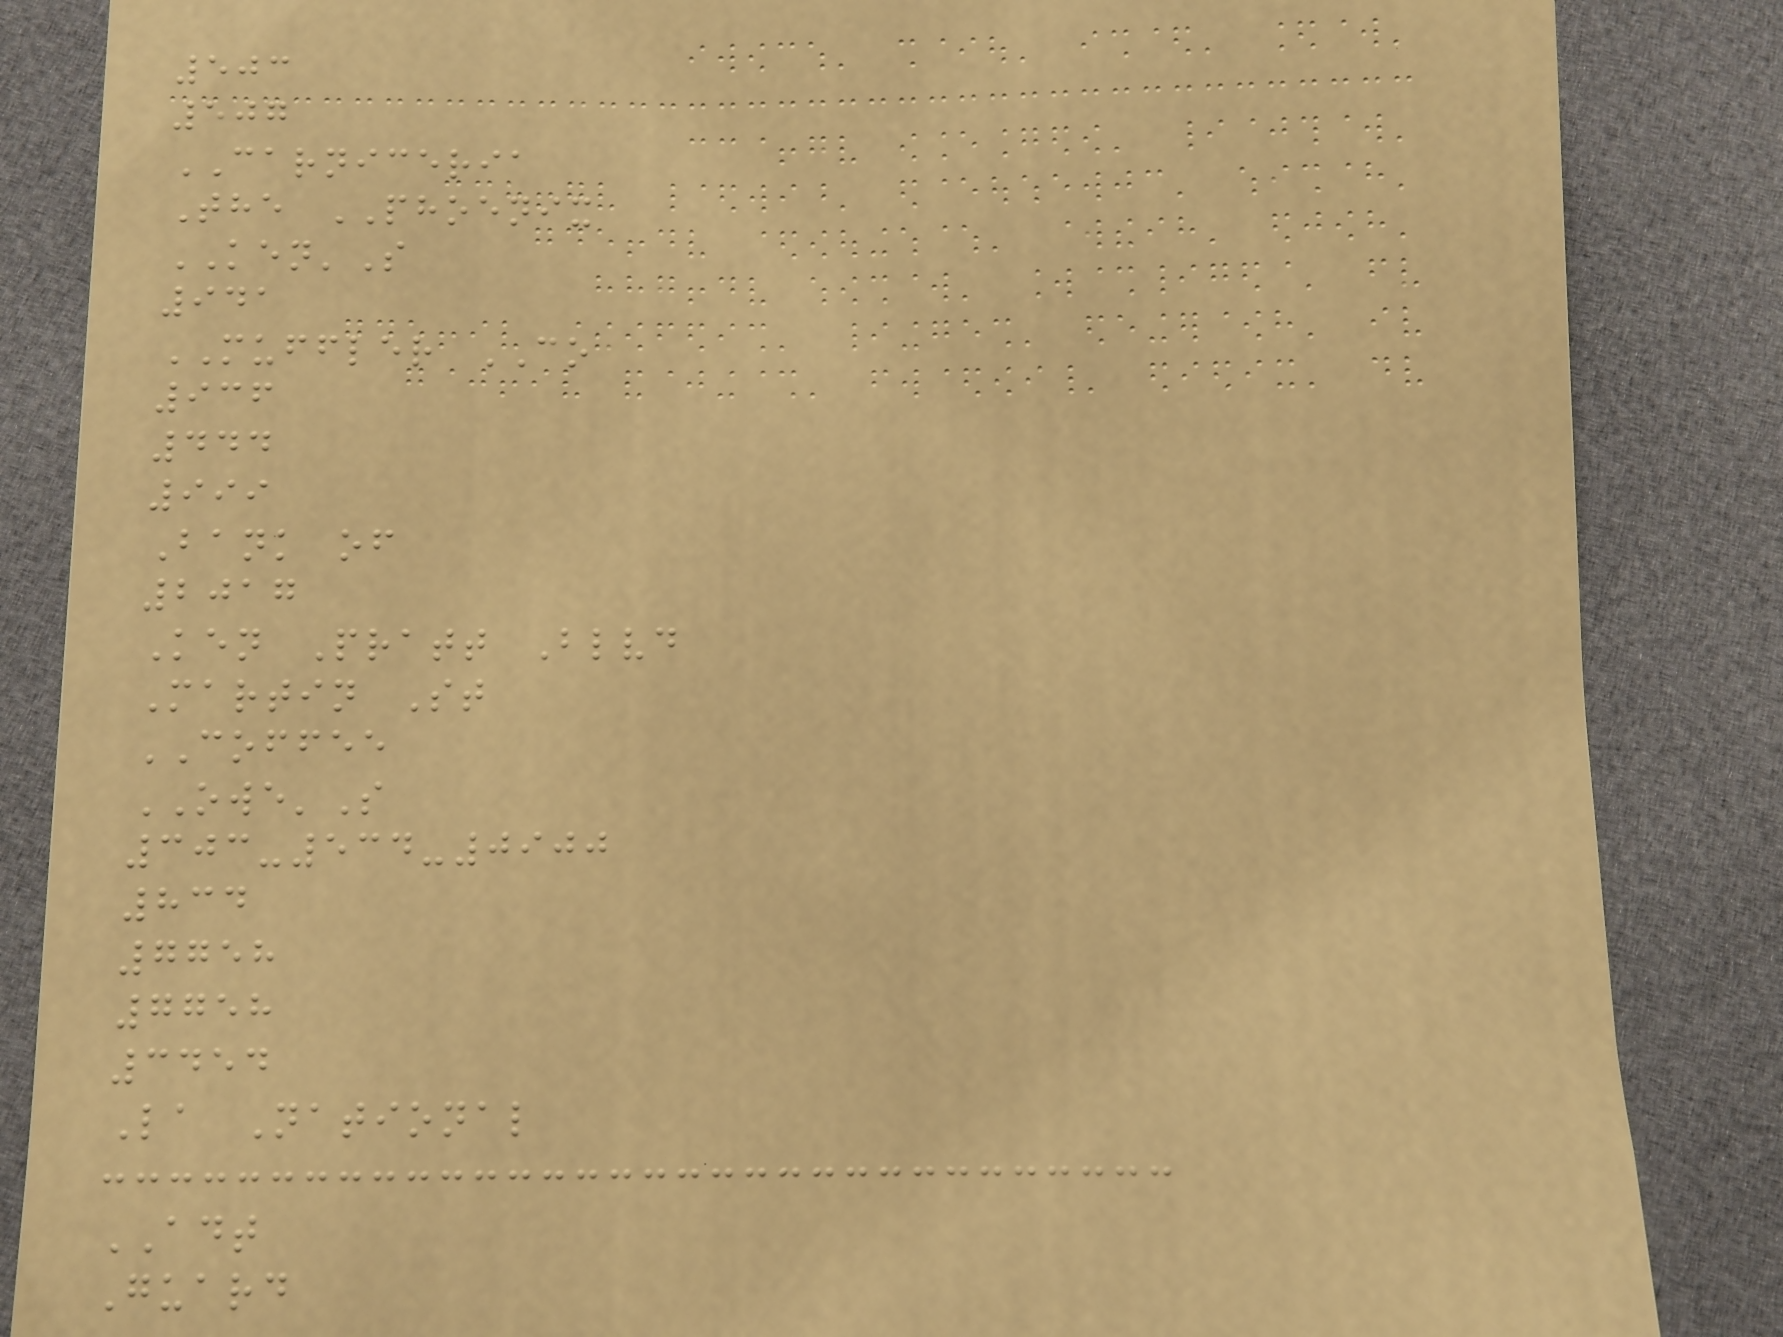503
507
CARNICERIA
The PHOENIX
KEN'S
941
MUFFLER CO
936
444
999
Bank of
2017
Ken Pratt Blvd
Martin St
COFFEE
OWE'S
303-534-0900
834
7758
7758
3454
La National
ADT
Guard
